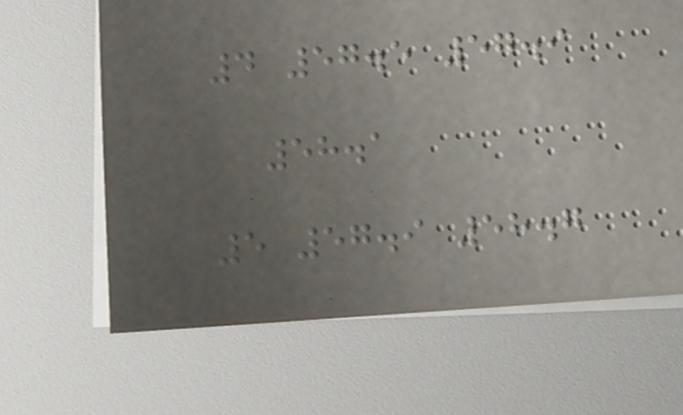4 57.5 57.9
58.1
5 57.9 58.7
